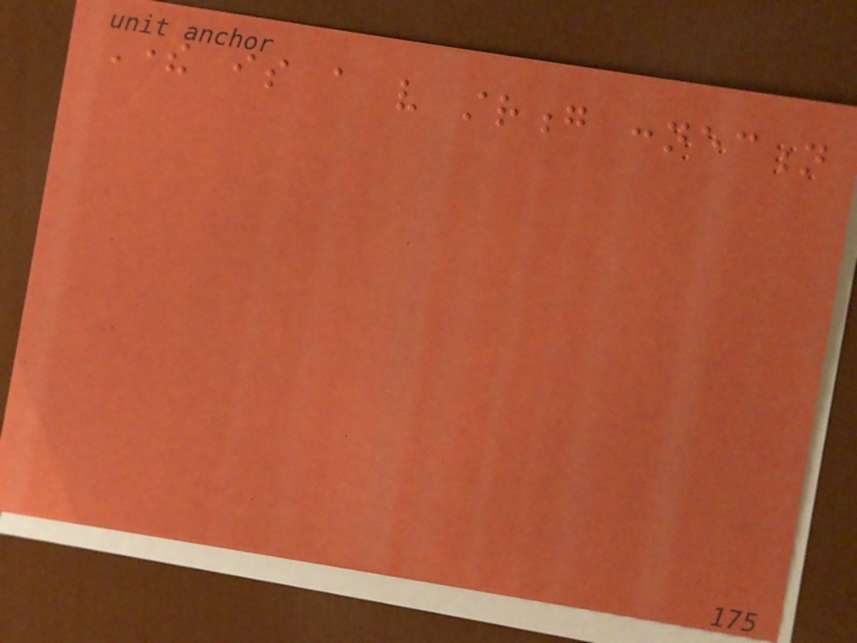There is a very strong connection
